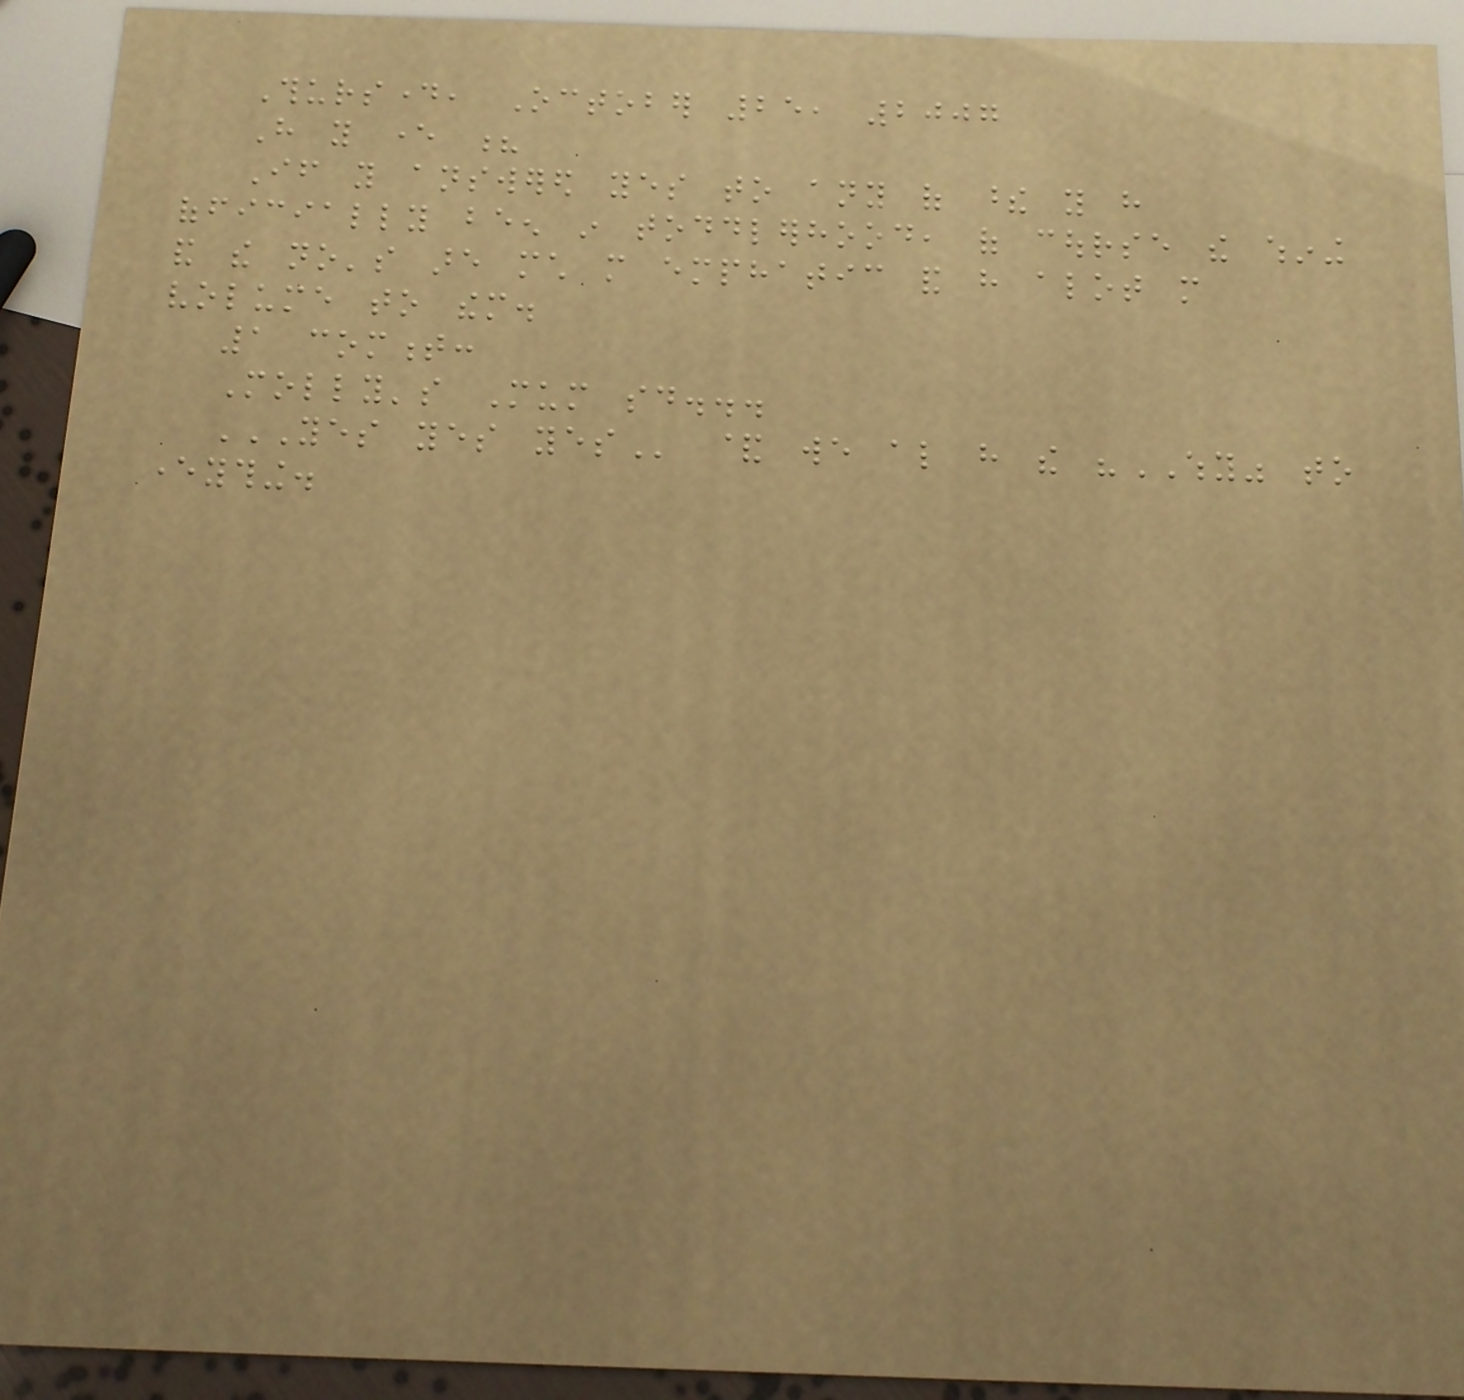Thursday, October 25, 2007
Have you ever ?
If you answered yes to any of these you have
officially been in toddlerhood, of course the whining
and the no's are much more emphatic and have alot more
volume to them.
1 comment:
Molly's Mum said...
YES YES YES & we also have the "WHY" to
everything.
